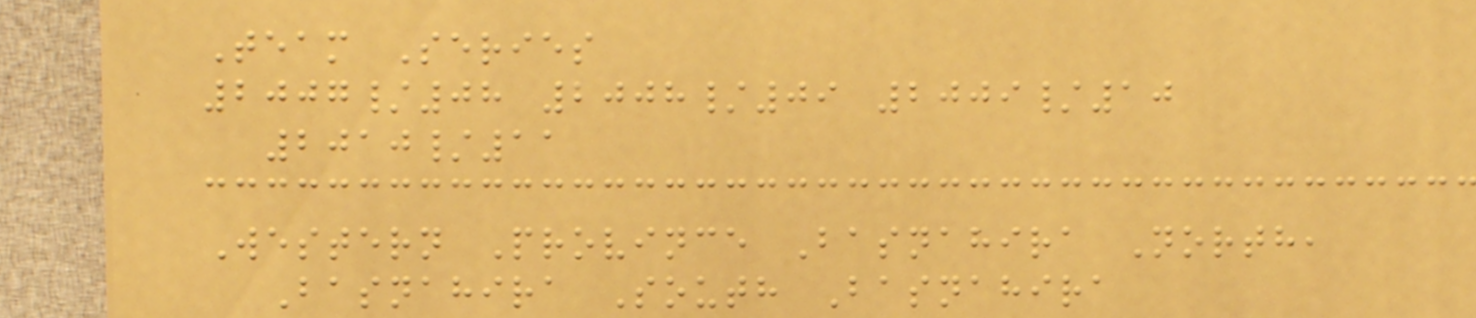Team Series
2007/08 2008/09 2009/10
2010/11
Western Province Basnahira North,
Basnahira South Basnahira
